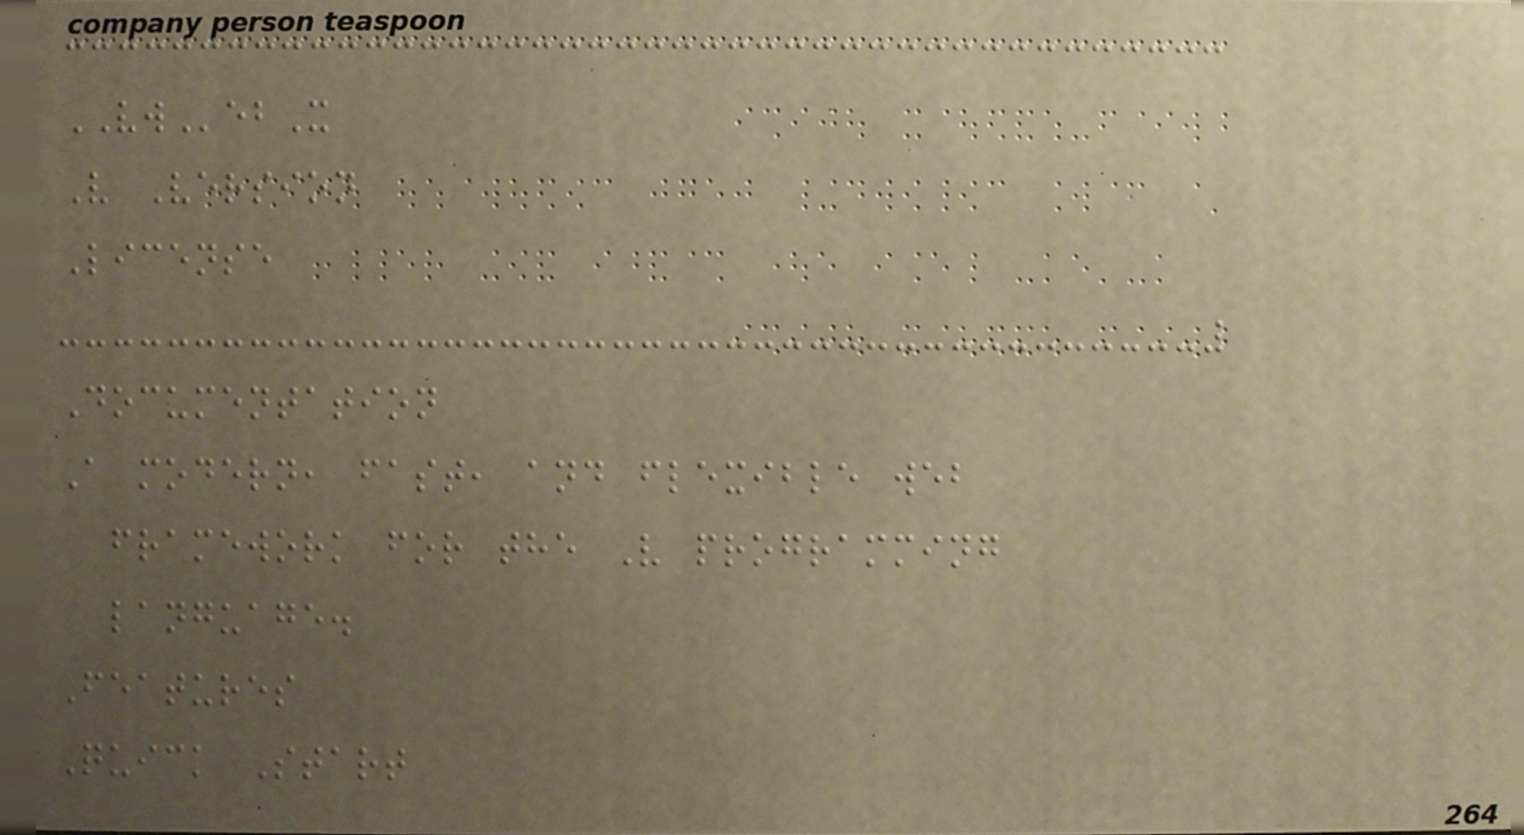VWebX
V Version
License
Documentation
A modern, fast, and flexible web
framework for the V programming
language.
Features
Quick Start
